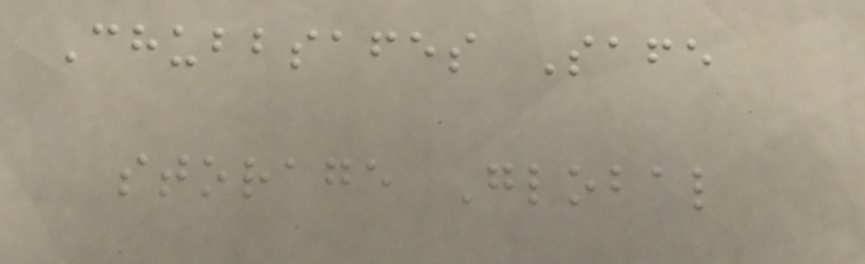Chubbsafes Safe
storage Global
